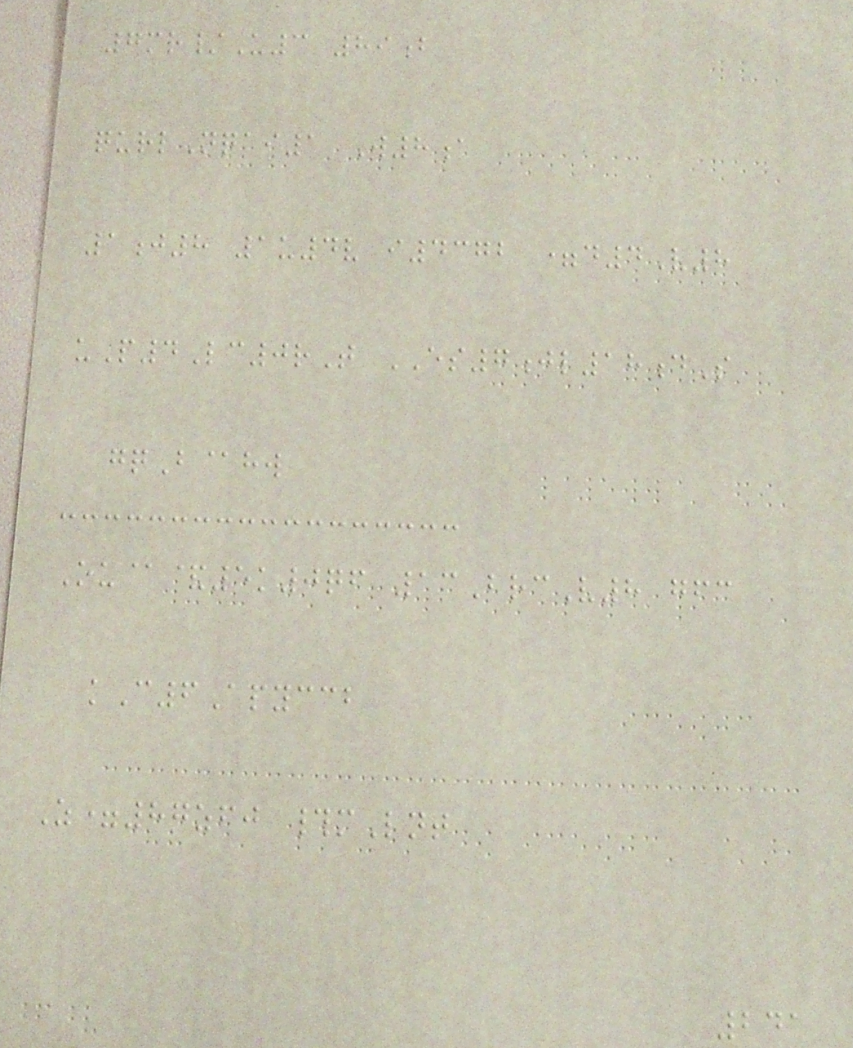7mr/U3 89b
qurlNqai1 W8a
1j8 1u4v i4372 =d4V8
uP4Lc0rT ES7jl18dS
gqB@hw
Ou@&5k0qf 13BrcV8 gfc
kC6Apyccb
Z=87zfj #mLnt
241
